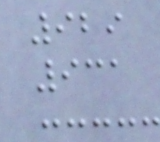929
931
